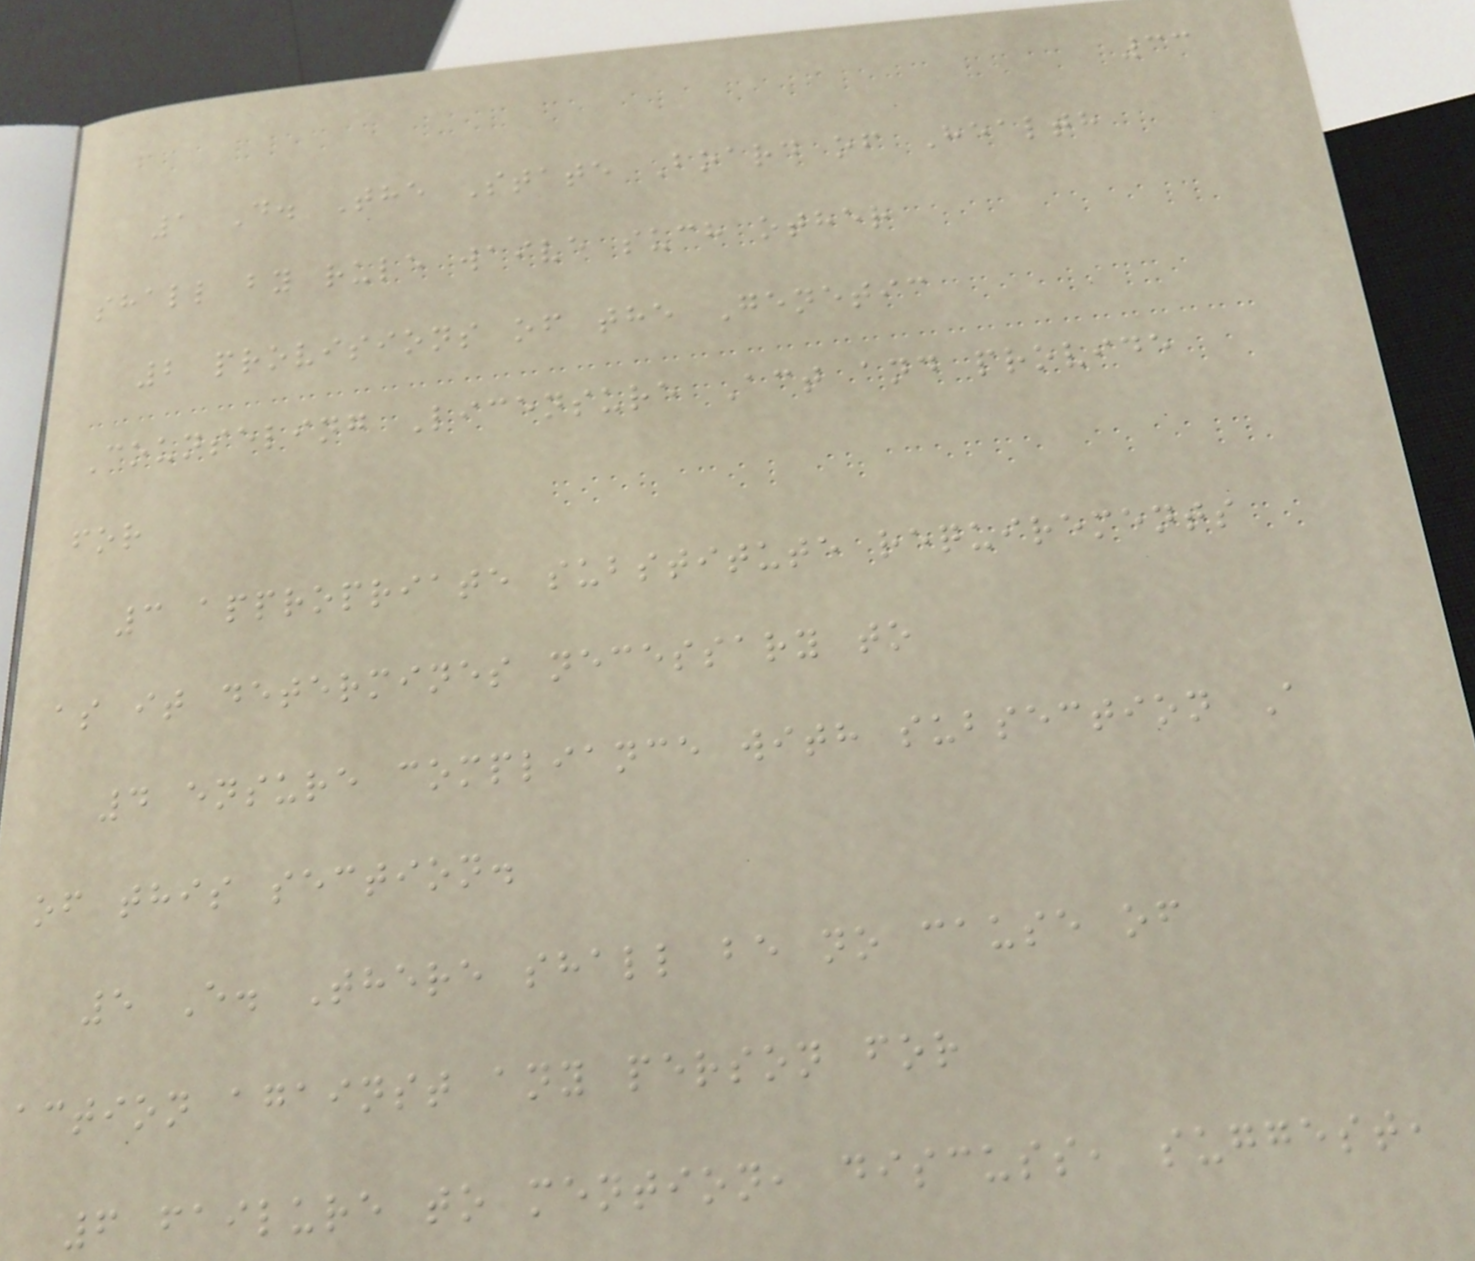33
1 D. The State Board of Health
shall by rule waive such other
2 provisions of the Genetic
Counseling Licensure Act and provide
for
3 appropriate substitute requirements
as it determines necessary to
4 ensure compliance with subsection A
of this section.
5 E. There shall be no cause of
action against any person for
6 failure to mention, discuss, suggest,
